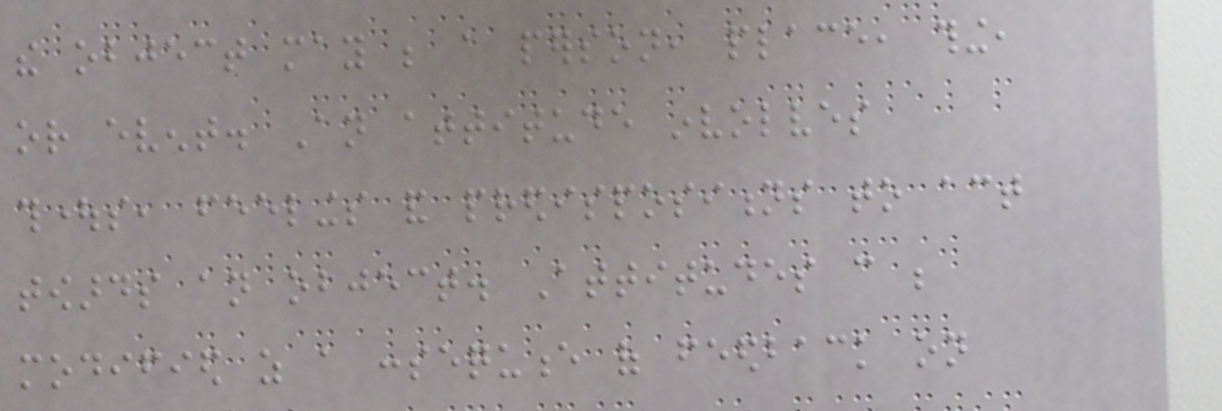the object may be a person, place, thing,
or event. An attitude involves
thoughts, feelings and predispositions to act
towards an object. Attitudes can be
modified as a consequence of feedback on
